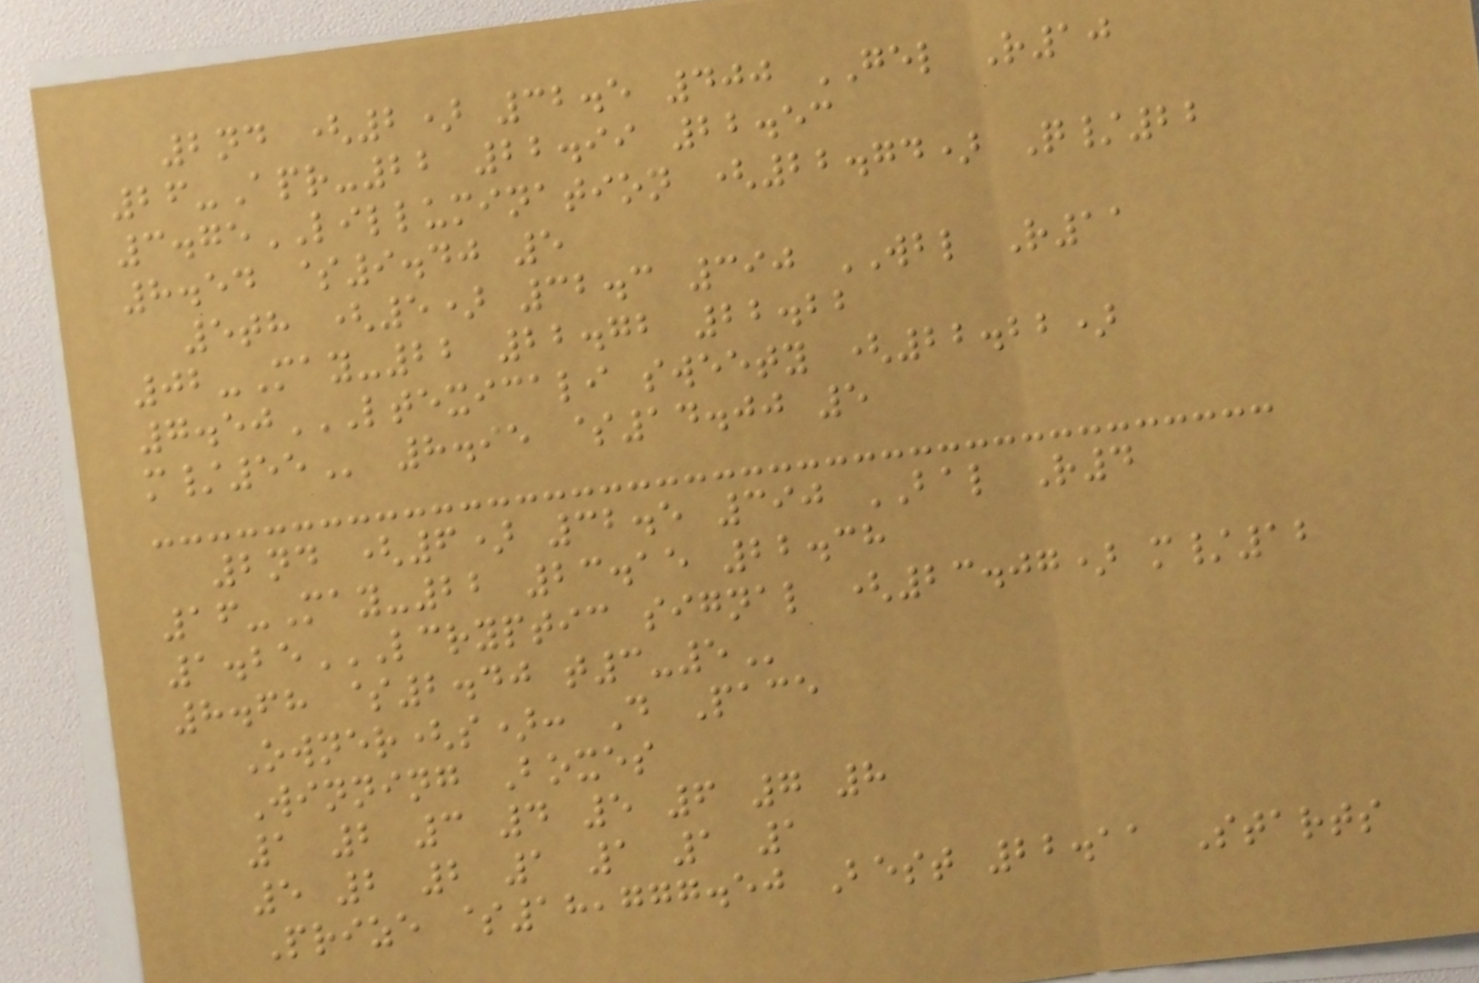2nd (2) 32.5 400 GEL R10
26-Apr-22 22.99 22.53
3.75LILLUMINATION (22.74) Q/22
8.54 $9.40 5
5th (5) 32.3 390 WBL R11
02-May-22 22.72 22.22
7.50LTEXICALI SWEETY (22.22)
M/55 8.95 $14.00 5
2nd (6) 32.5 390 BAL R4
16-May-22 23.15 22.38
1.25LCRYPTIC SIGNAL (23.07) M/12
8.68 $2.40 T3-5
Owner(s): D Pace
Winning Boxes
1 2 3 4 5 6 7 8
5 2 2 1 1 1 1
Prize $18,777.50 Best 22.11 Starts
